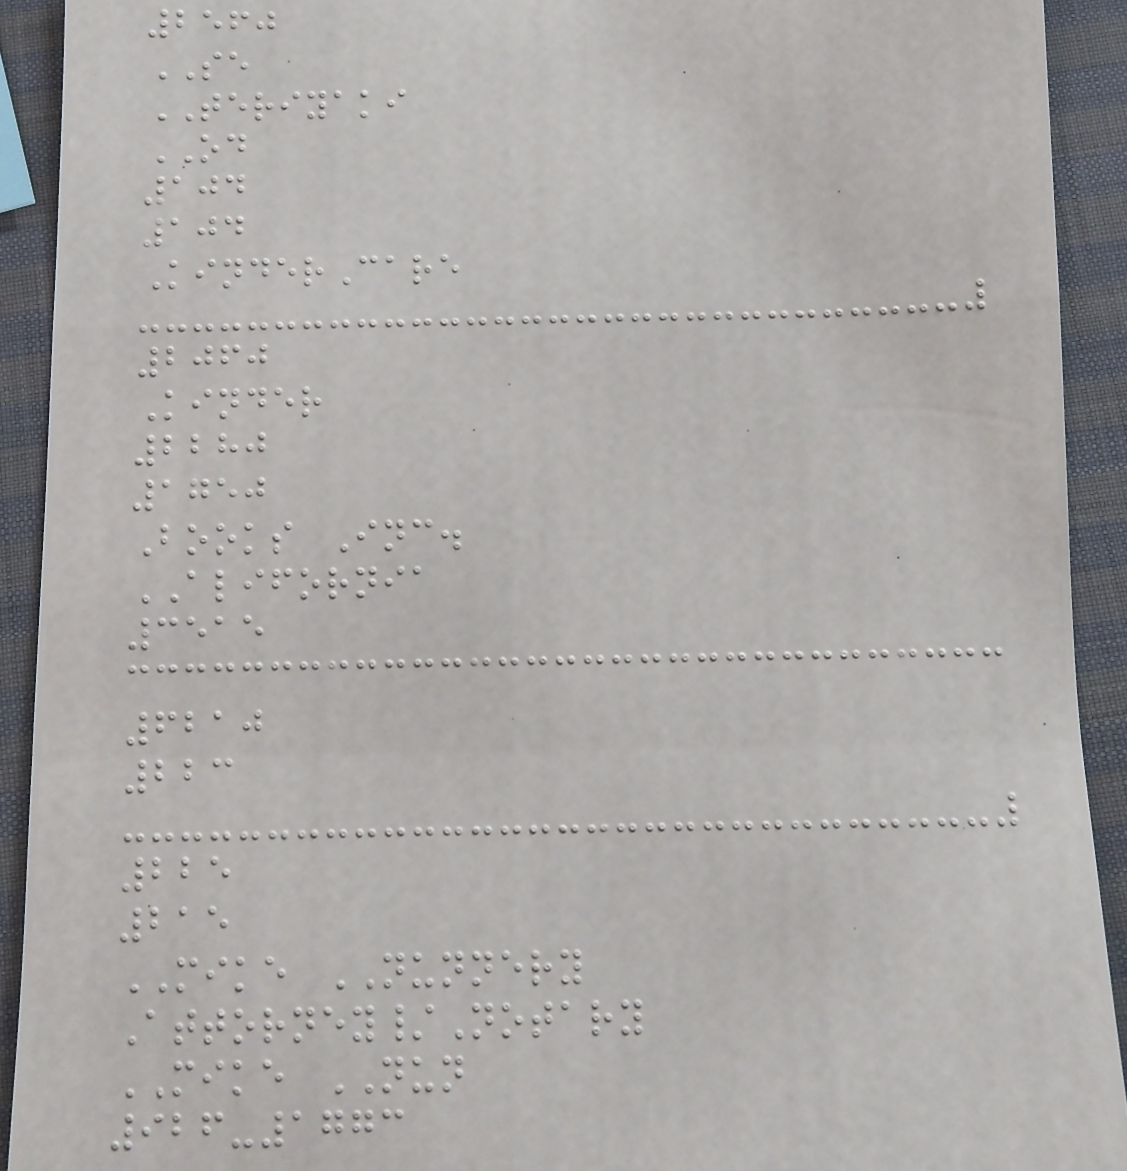2560
SE
TERIYAKI
OD
104
104
KinderCare
2060
Kinder
2280
1750
Books Inc.
ALIFORNIA
3515
6210
223
225
215
MIKE NUNNERY
Attorney/Notary
MIKE NUN
926-1773
